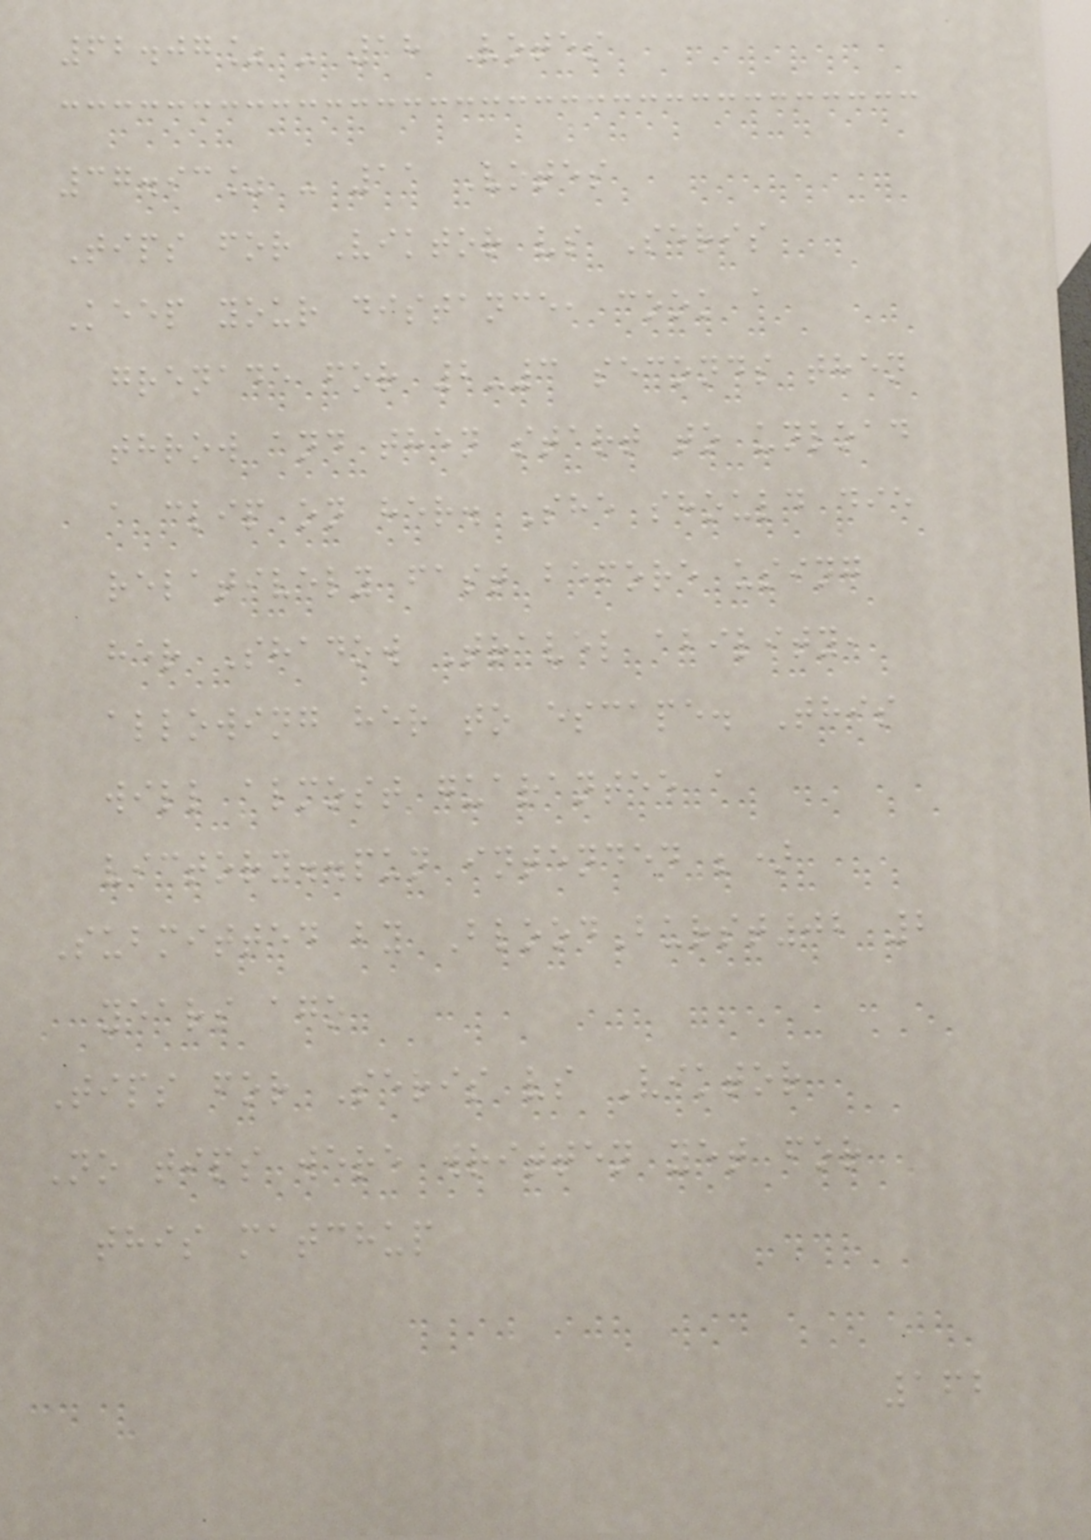62.07% - 18 Votes
37.93% - 11 Votes
Tips for Viktor vs Seris
Keep your distance, cook a
grenade for 2-3 seconds then
throw and then start to unload
a clip on her. She should die
relatively fast before using
her Shadow Travel ability,
allowing her to escape. This
will almost guarantee a
victory..pun intended ;)
Submitted by BloodBurst02 2
years ago
Tips for Seris vs Viktor
No tips were written yet for
this matchup
162
